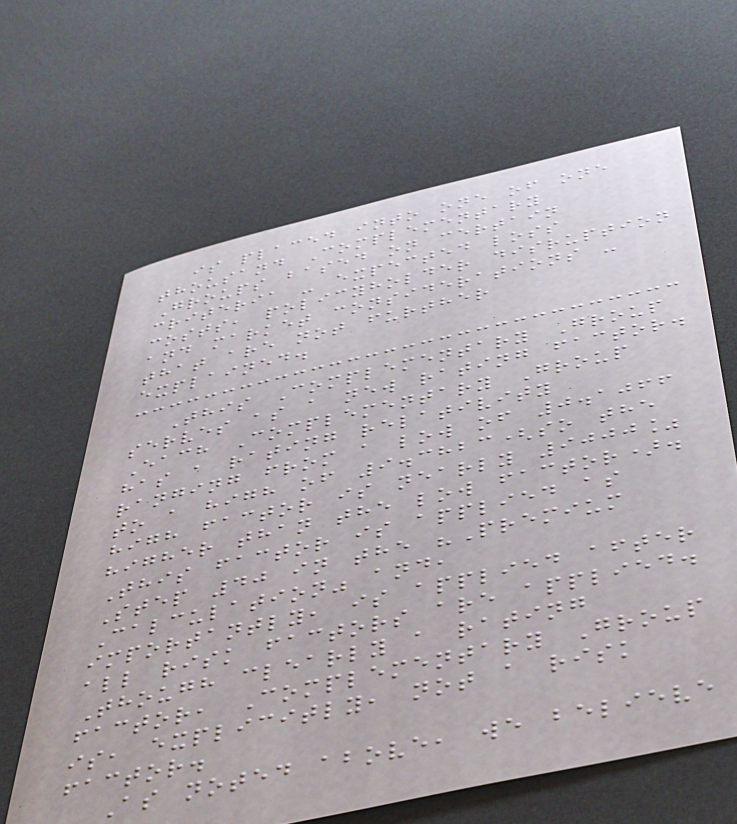is placed into one of one
thousand Complementary
Groups based on certain
criteria - expected loss
costs, policyholder disruption
and market considerations -
that are not further
explained.
This Complementary Group
serves as a new rating factor.
Each Complementary Group
has a rating relativity
ranging from a low of 0.1066
to a high of 9.3823(so the
high factor is nearly 9000%
higher than the low factor).
This factor is applied as
Step 40 in the "Premium
Calculation" and,
importantly, is applied after
all risk factors are applied.
Though clearly a rating
factor, Complementary Group
is, explicitly, not a risk
factor.
As noted above, we believe
